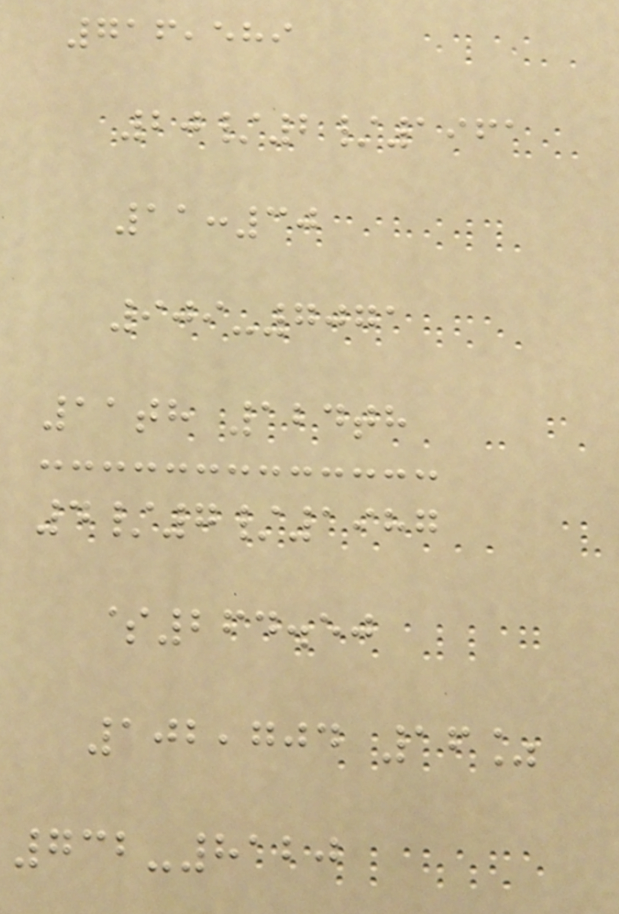716,589
20/2/1961
11:30
909-7071
11th 124th
4/7/1987
$264.50
102,704 16%
732-8120
